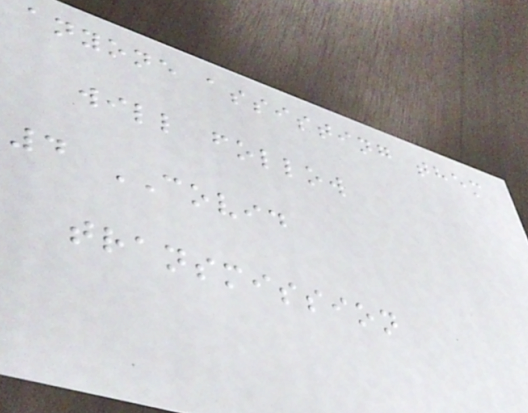anyone assisting them
will follow
4 COVID
transmission
